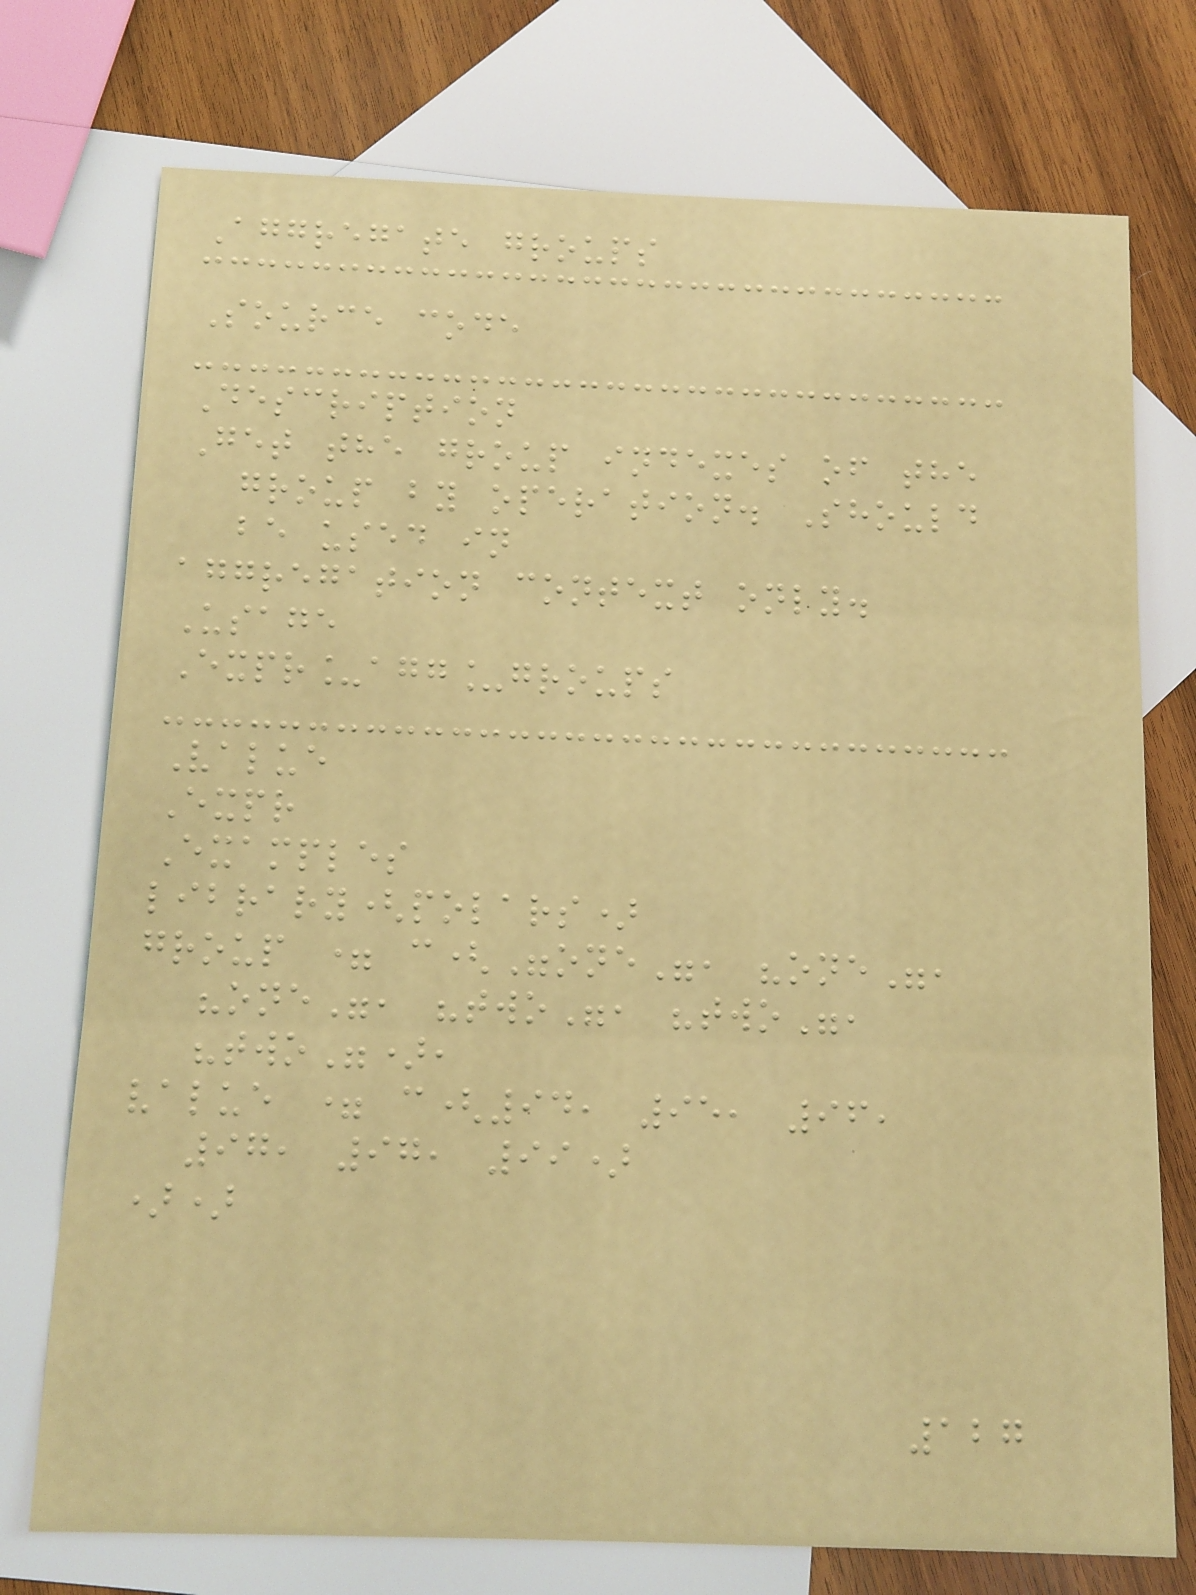Aggregate groups
Source code
Description
Get the group indexes of the
group by operation. Should
be used in
aggregation context only.
Usage
Expr_agg_groups
Value
Expr
Examples
library(polars)
group = c("one", "one",
"one", "two", "two",
"two"),
value = c(94, 95, 96,
97, 97, 99)
))
127
